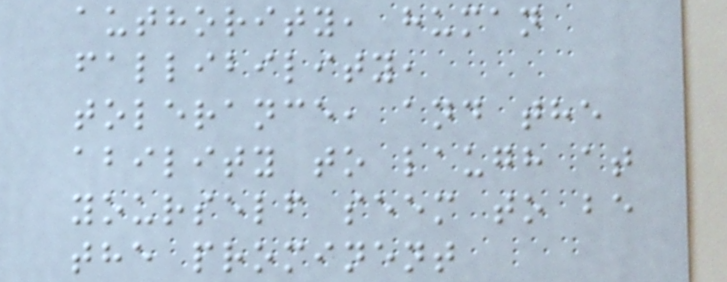authority, human
fallibility,
tolerance, and the
ability to laugh at
yourself seem to be
the prominent
